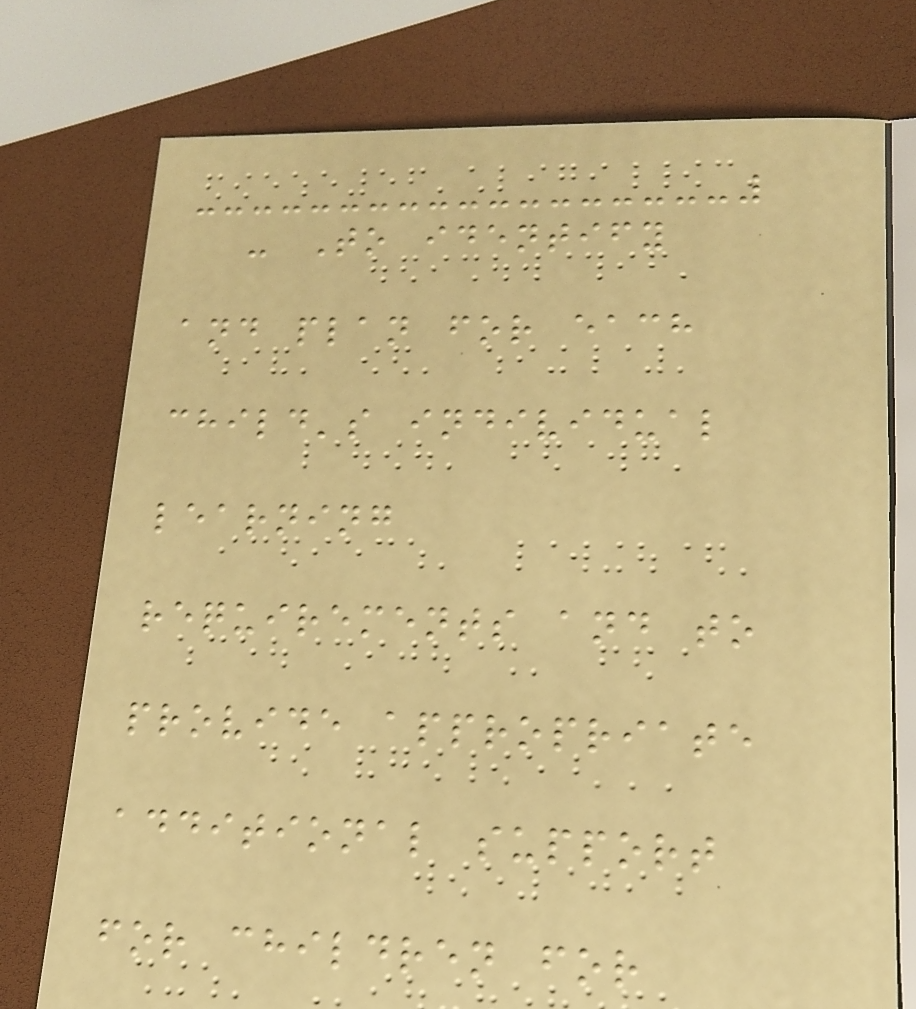- To identify
and plan for each
child's individual
learning
requirements and to
provide appropriate
additional support
for children for
